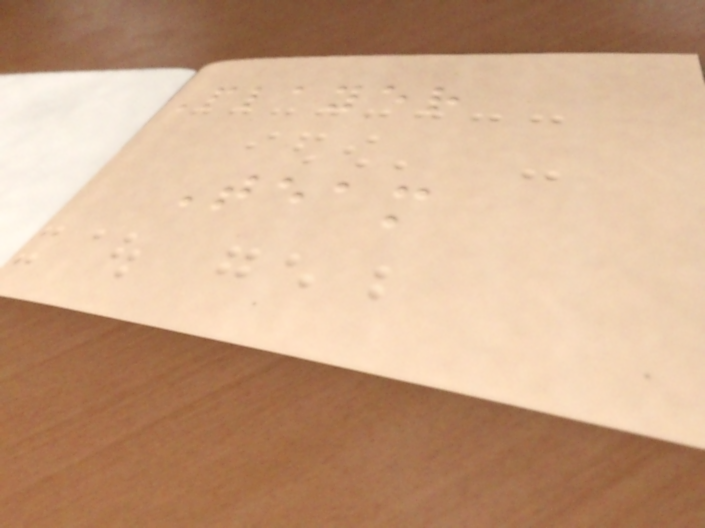Player
Team
